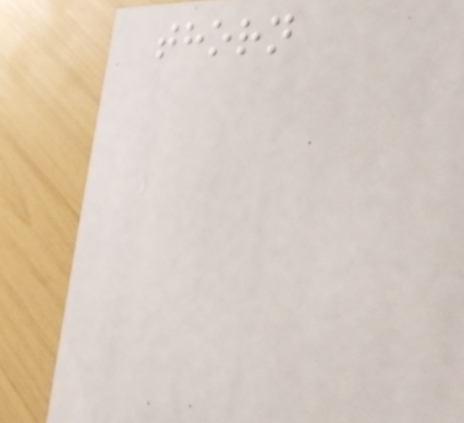thorn
